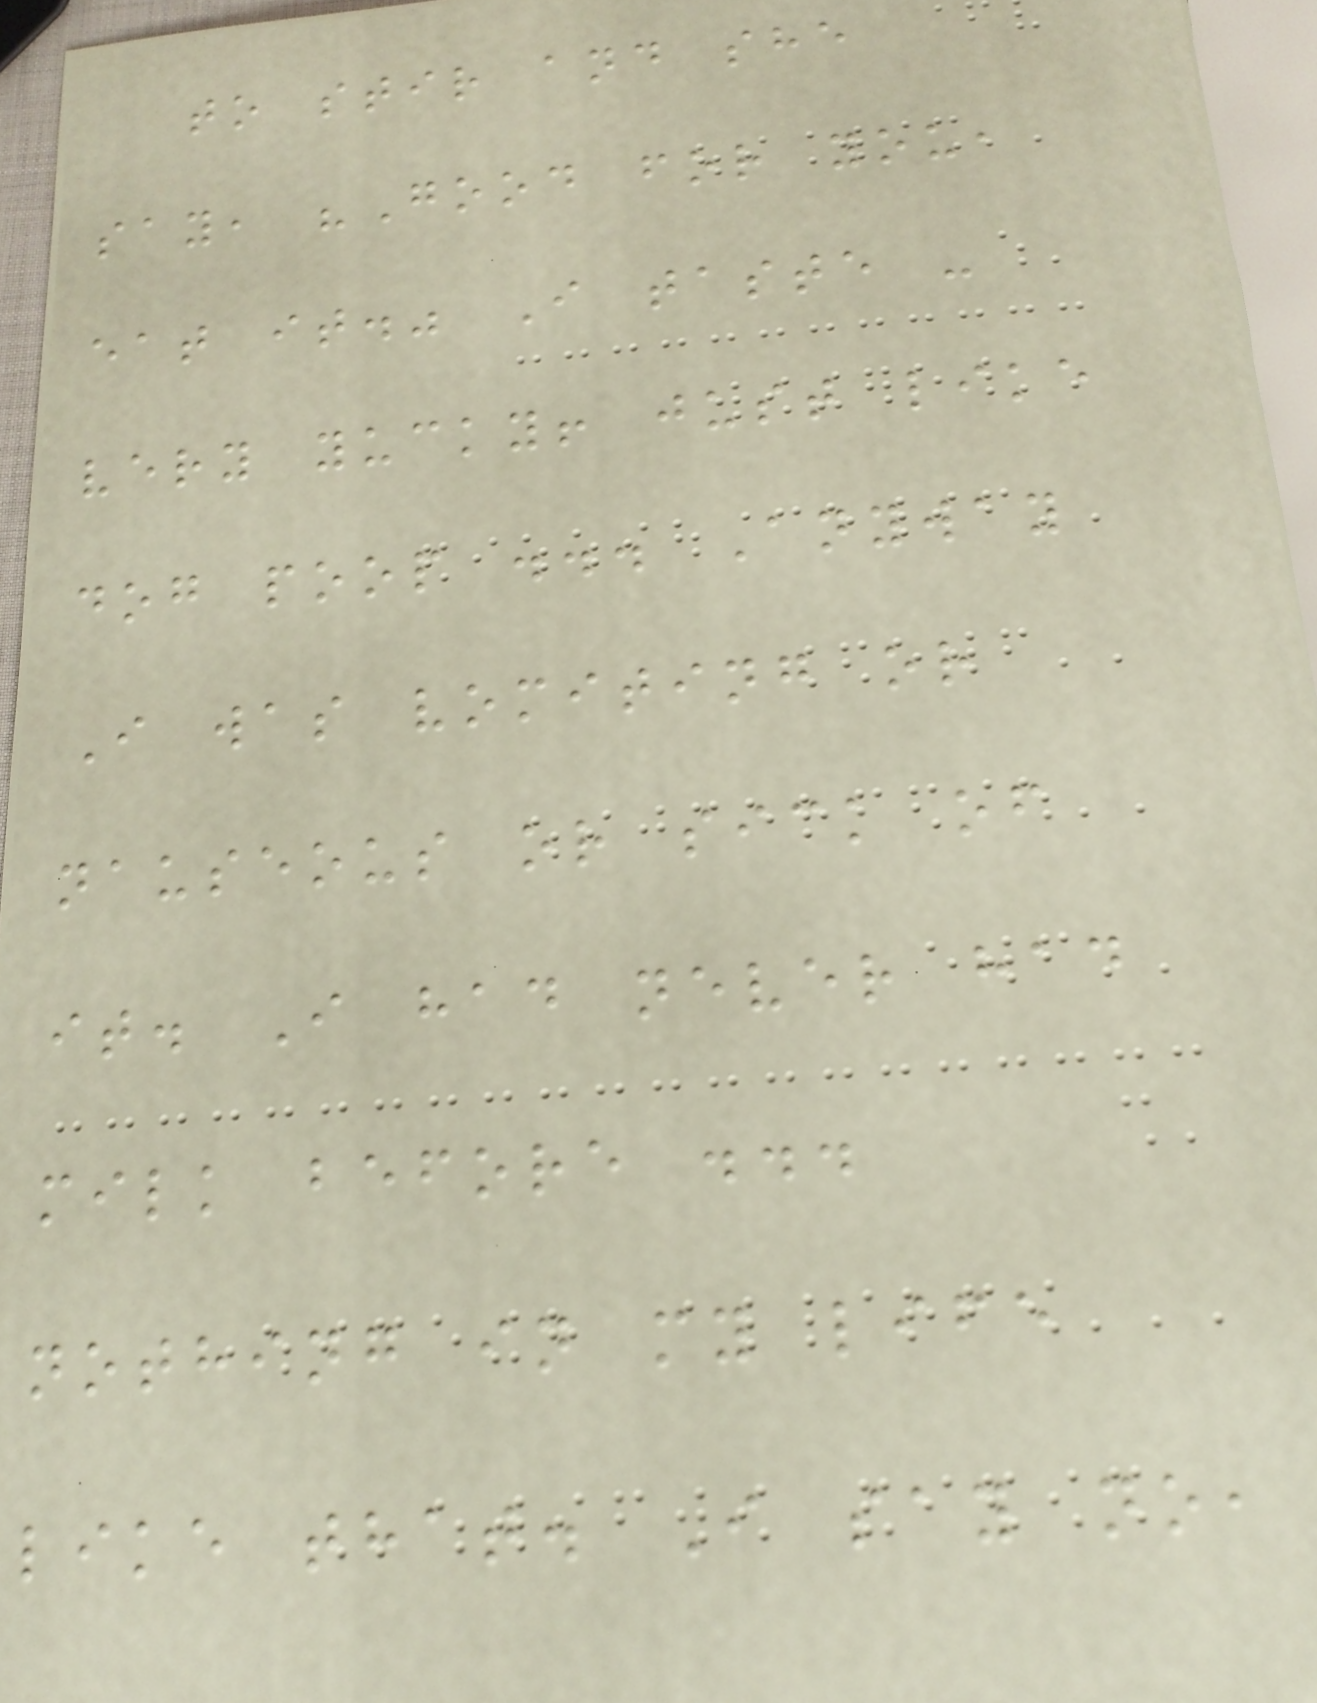to stir and she
say, "Good for you,
eat it." I taste -
very yucky! just like
dog poop ... Anyway
I was vomiting or
nauseous or sick of
it. I had never had
milk before ...
nothing in my life
like that. I say no,
